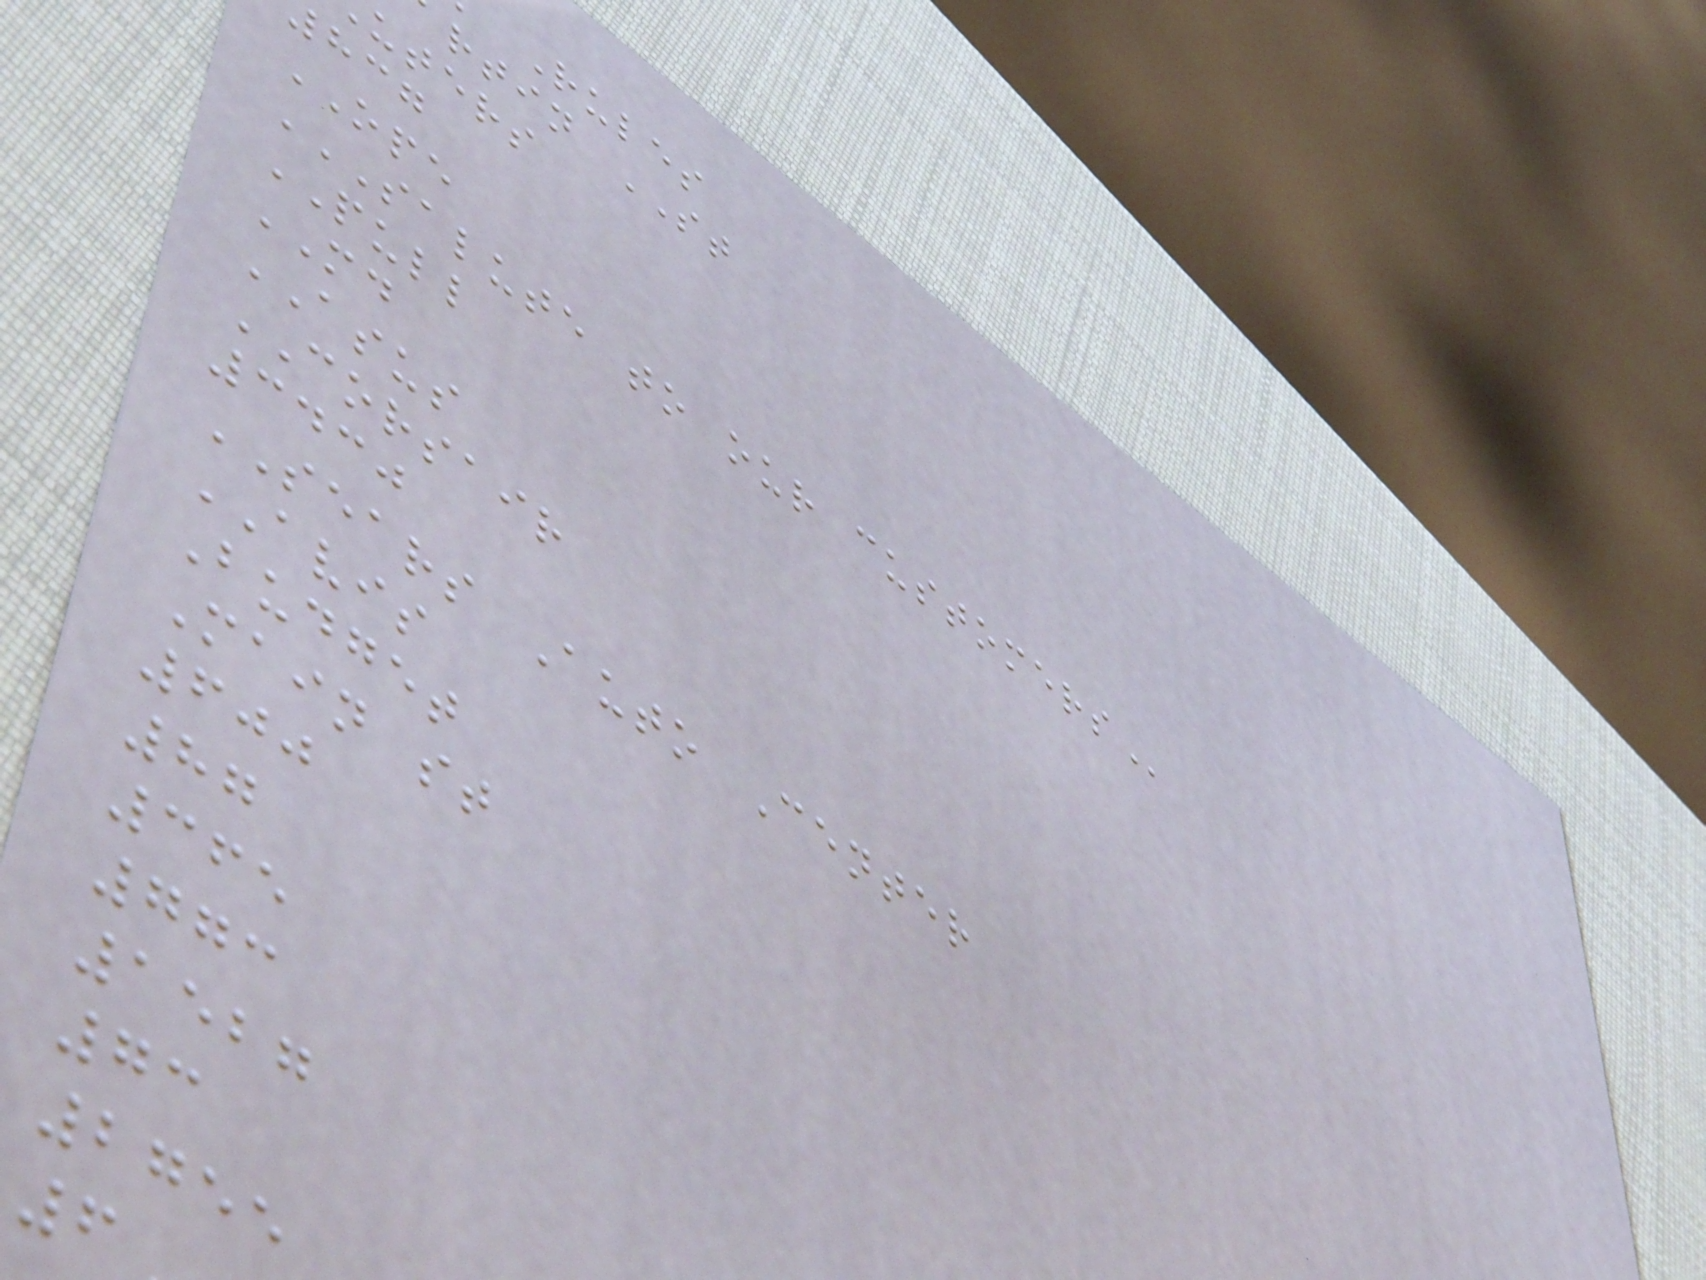Rules
rtin ST
uters
OPE
SALUTE TO OUR CUSTOMERS
PULL
MD
ASUS
CORSAIR
3430
SEARS Auto Center
AVIS
Budget
Main st
600
87
365
773
1527
73
2755
